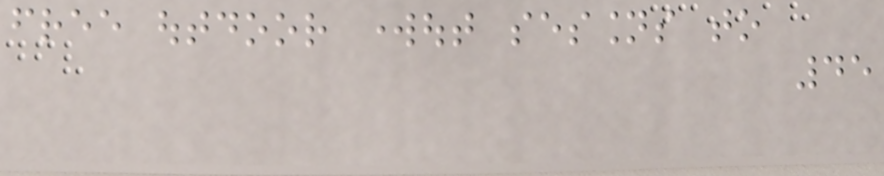free outdoor workout sessions to
45
